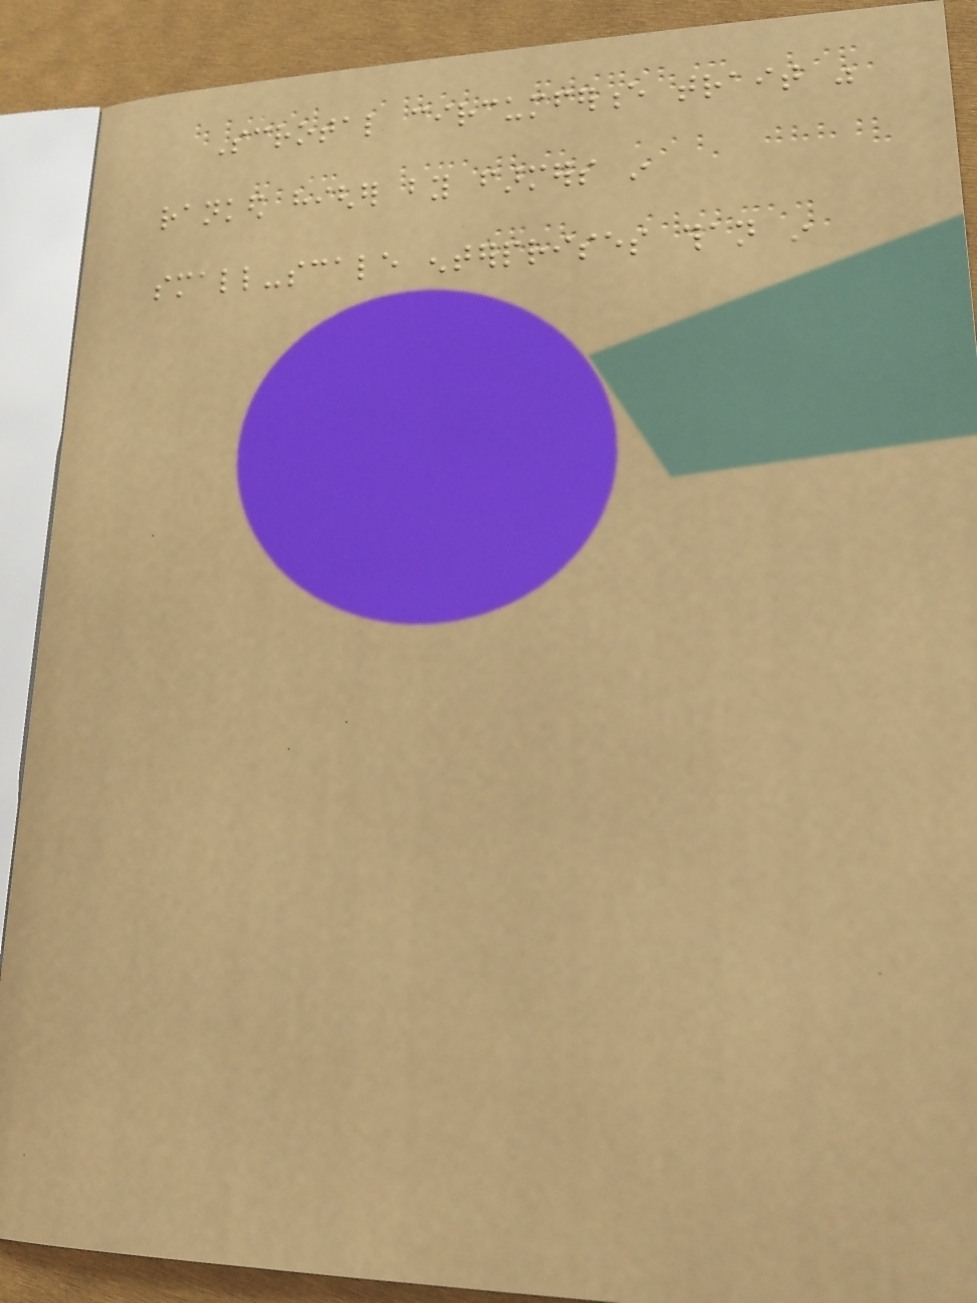Scrotal circumference trait was
ranked higher by farmers in
small-scale enterprises than in
